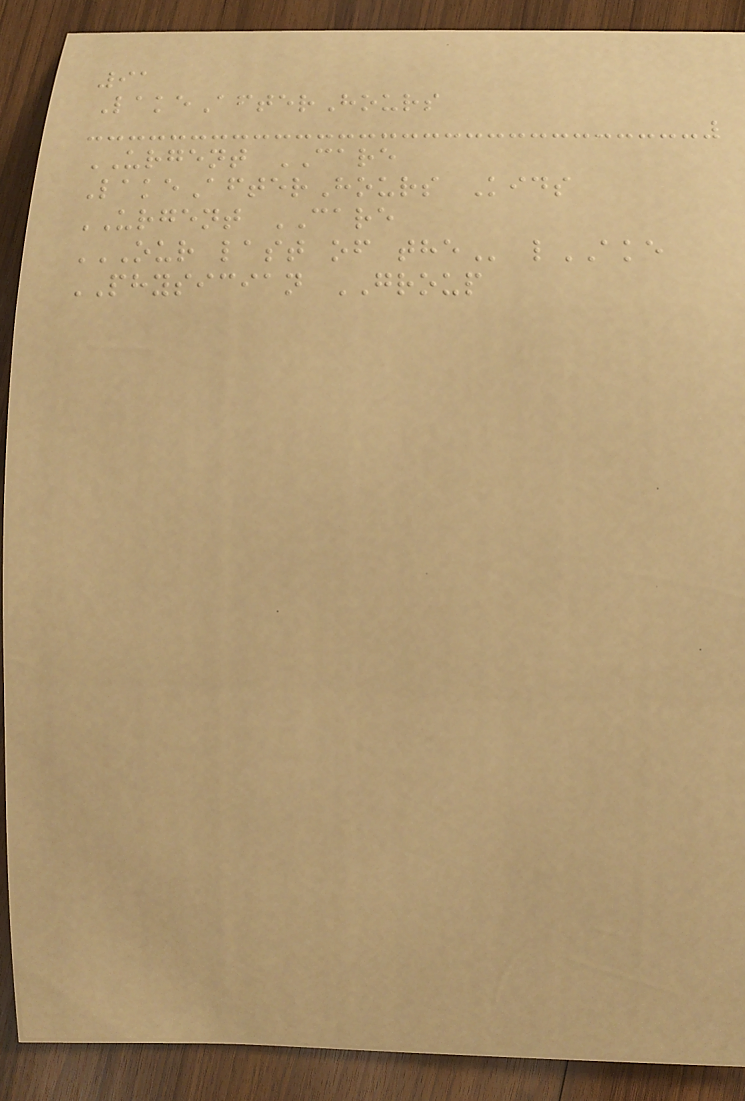91
LakeAfterHours
URGENT CARE
LakeAfterHours Kids
URGENT CARE
OUR LAST OF THE lAKE
PHYSICIAN GROUP
